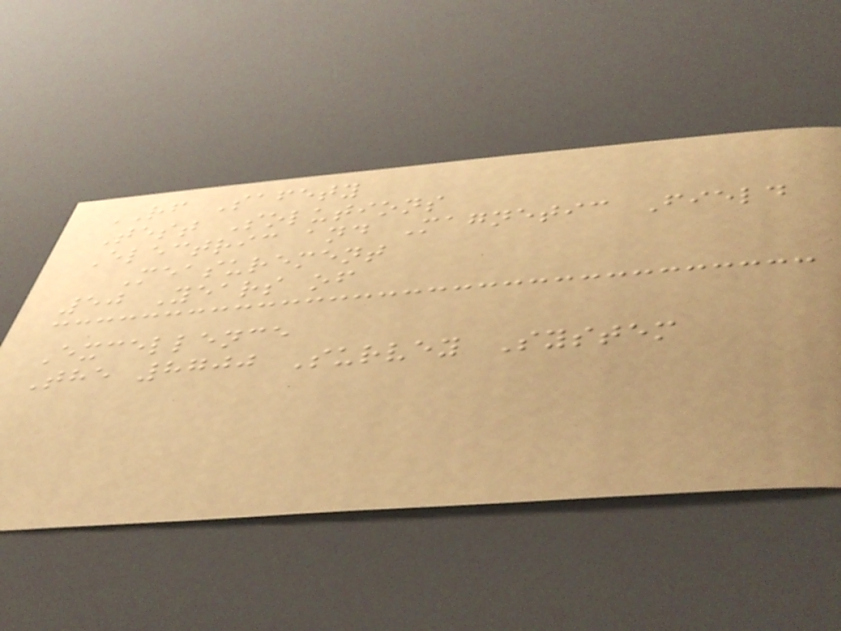RF Safety
Test Solutions
Electric and Magnetic Field
Measurement
50 Years of
Excellence
The 8700 Survey System
